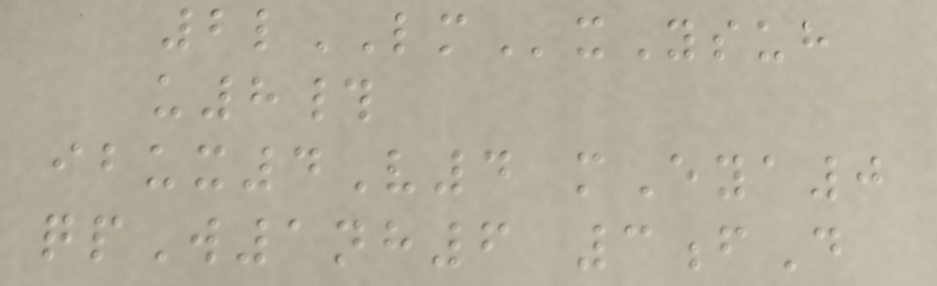2lLMxYsuh
u8#
ibux4V4 mEya0
qpW1nh6 3fD
